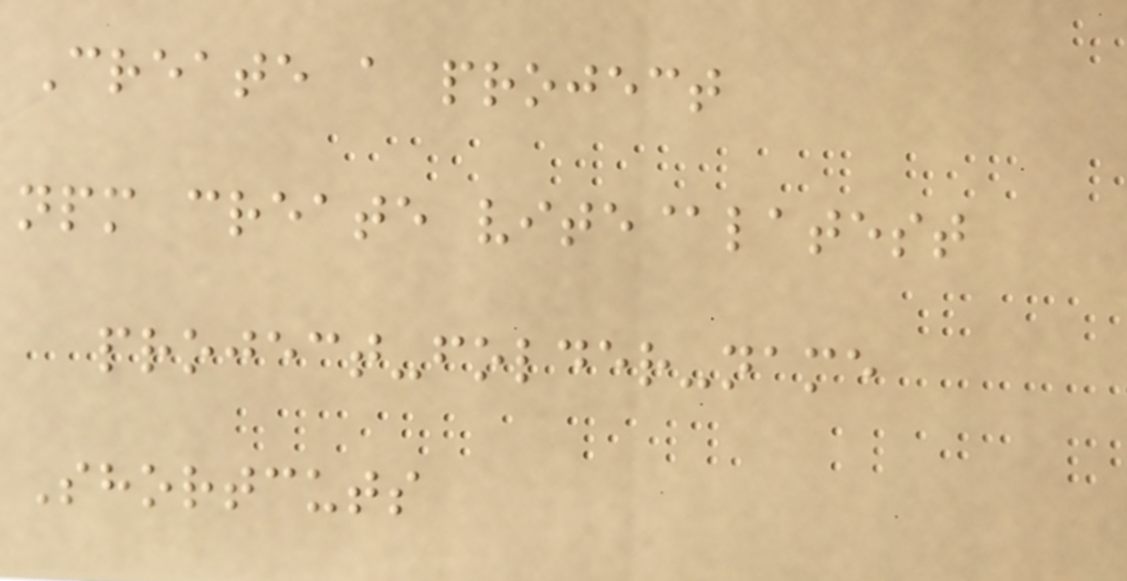Create a project
npm create vite@latest
project-folder-name
Shortcuts
